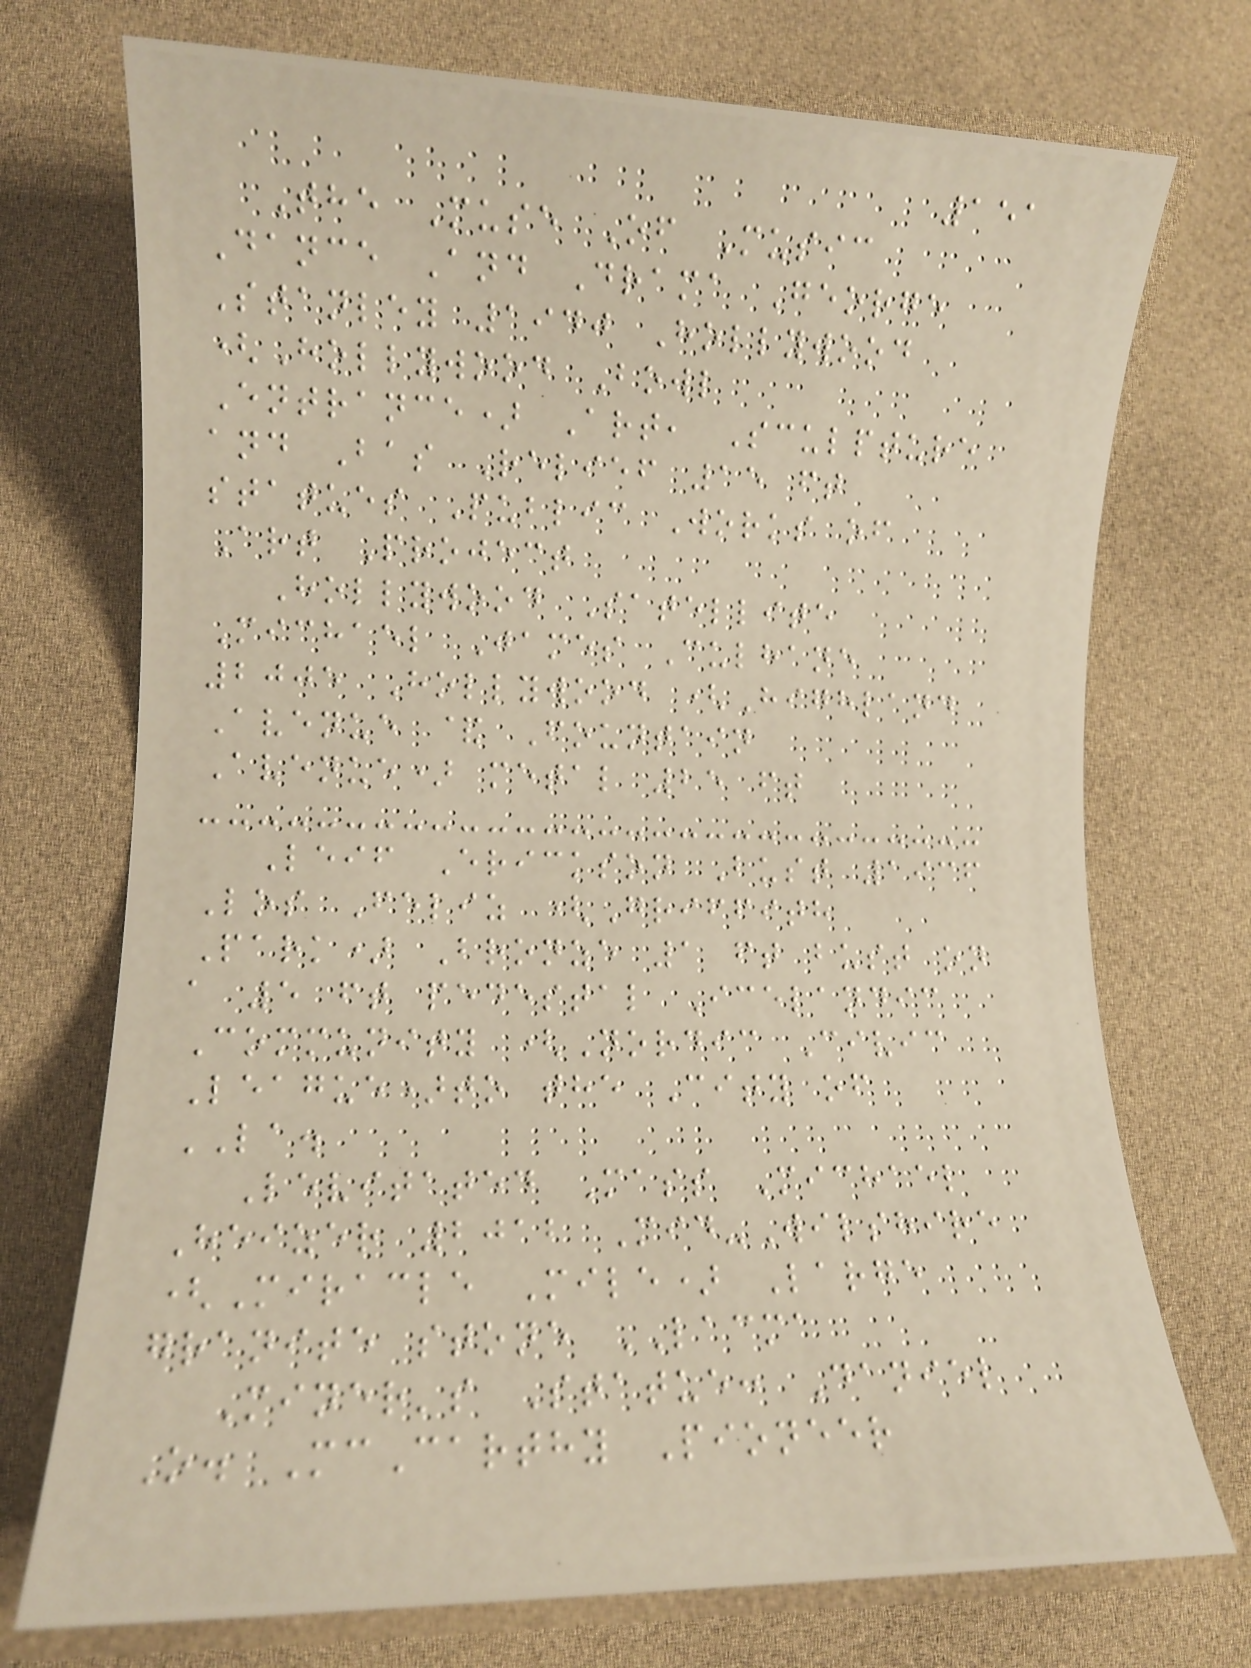151
The Muse Of Music
Dance And Drama George
Stanley 1940 Hollywood
(Hollywood Bowl
Entrance) Art, Sculpture
and Bas Relief 15 ft
statues Public Works of
Art Project
Hollywood Satellite
Michael James Culhane
2005 Hollywood (Highland
Avenue & Fountain
Avenue) metal 25 ft
Leif Erickson Bust 1936
Los Feliz (Griffith
Park) Bronze 1 ft bust on
a 5 ft pedestal Icelandic
Community (Nordic Civic
League)to the City of
LA.
Levitated Mass Michael
Heizer 2012 Mid-Wilshire
(Miracle Mile) Large
granite stone LACMA
Miner's Statue: Daniel
O. McCarthy Pioneer
